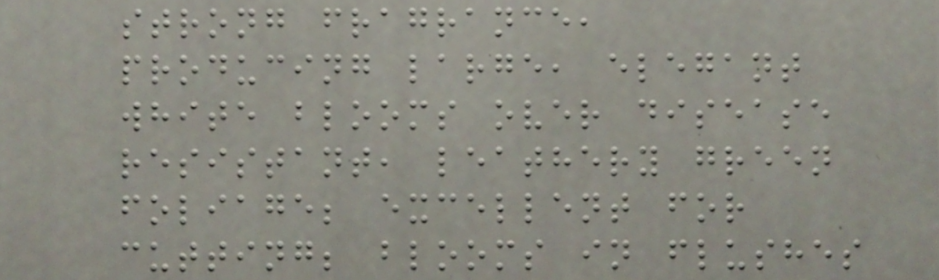strong fragrance,
producing large, elegant
white blooms over disease
resistant, leathery green
foliage; excellent for
cutting; blooms in flushes
